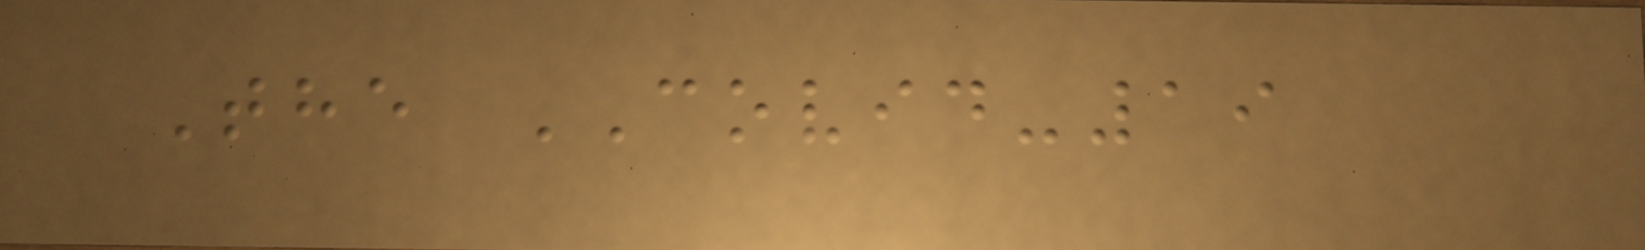The COVID-19
